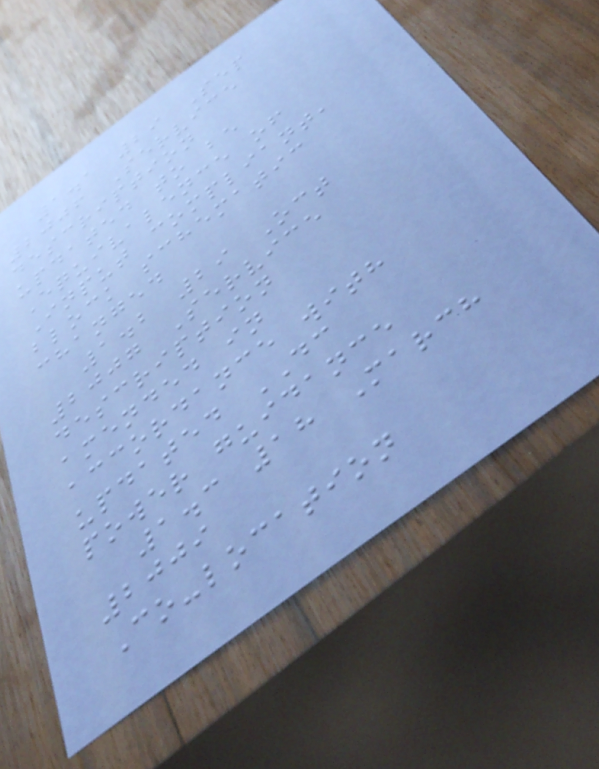1.1 29 Sep
2006 Service
description
updated to be
Equivalence of
Input compliant,
block schematic
changed
1.2 29 Oct
2007 Service
description
amended in
accordance with
updated DC
power guidance
1.3 18 March
2009
Co-location
